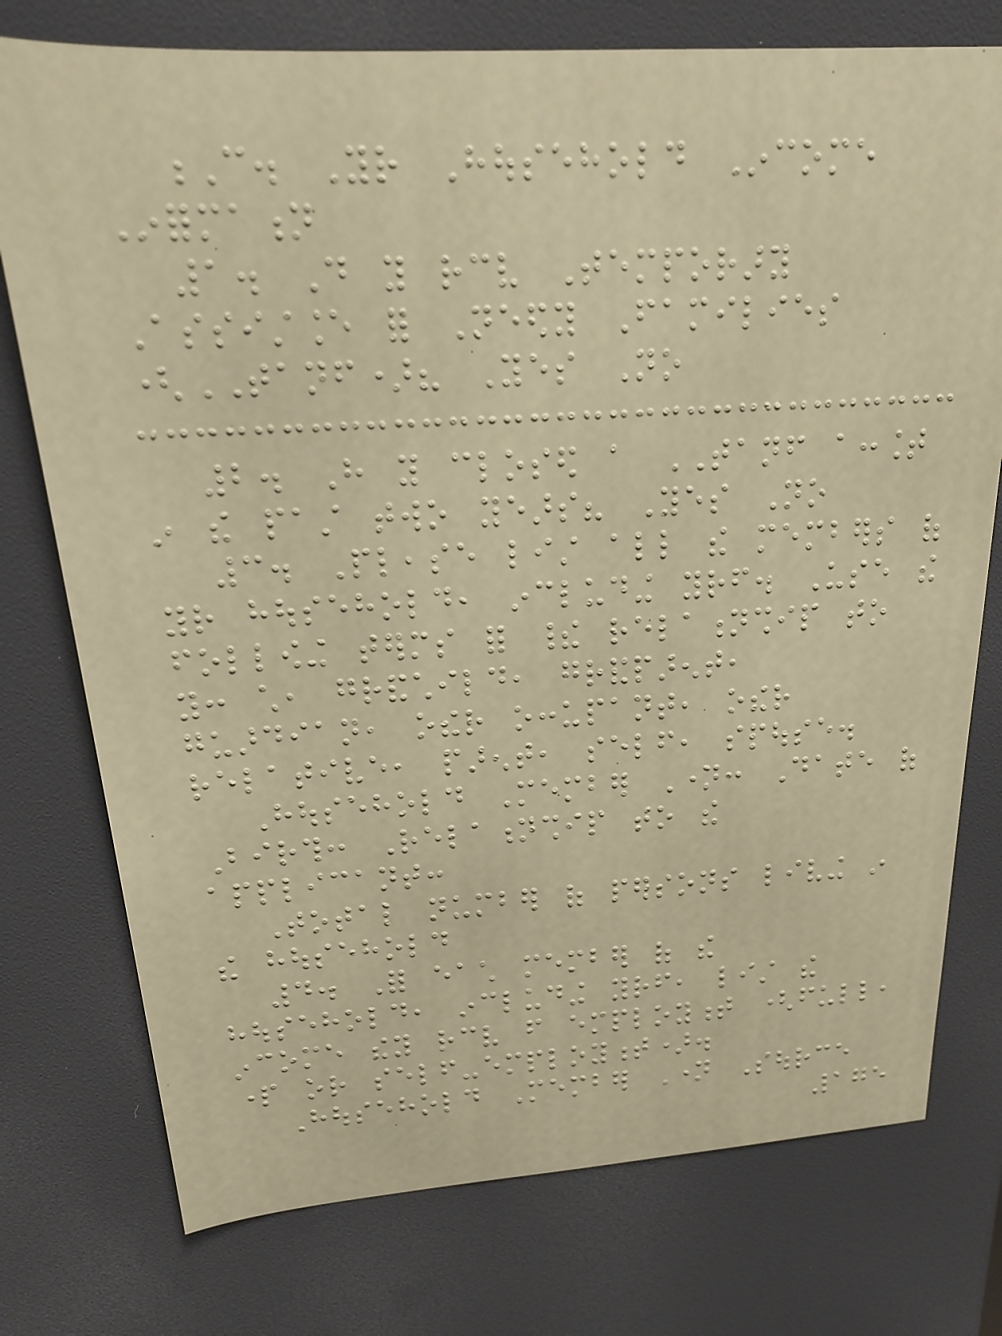C. Your Household Income
Information
1. Do you receive Temporary
Assistance for Needy Families
(TANF)? Yes No
2. Have you closed a TANF account
in the past two years? Yes No
3. Please list all the members of
your household, including yourself. Use the
following terms for their relationship to
you: child, grandchild, grandparent,
guardian, other occupant, other
relative, parent, self, spouse.
Household Member Name: Date of
Birth: Relationship to the
applicant:
Total number of persons living in
the household
4. For each member of the
household, including yourself, list the
income they receive from employment (full,
part or self-employment).
Household Member Name Source
175
